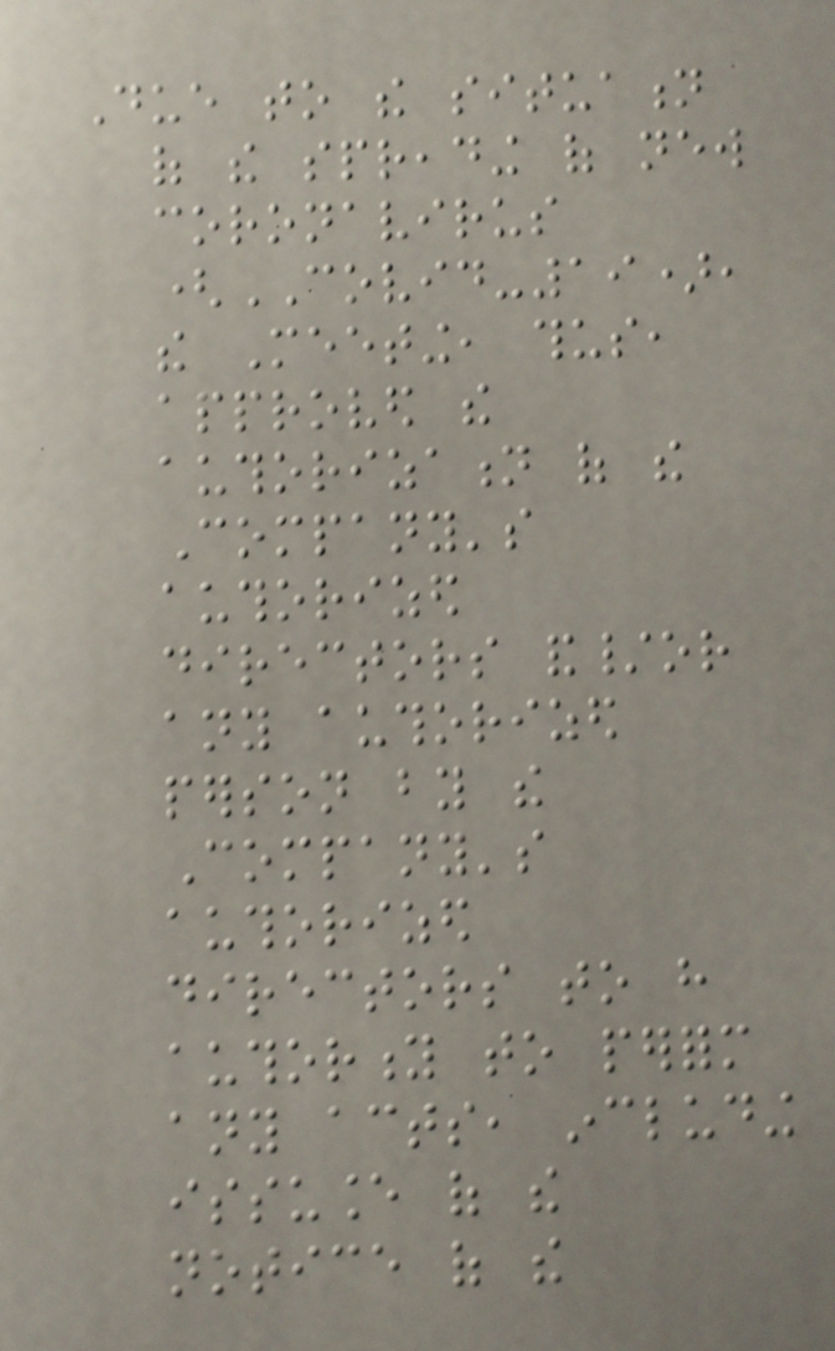Due to the situation
of the spreading of new
coronavirus
(COVID-19),
the Meeting, thus,
approved the
authorization of the
Company's
authorized
directors and/or
any authorized
person by the
Company's
authorized
directors to have
authority to perform
any acts, including
issuance of the
notice of the
